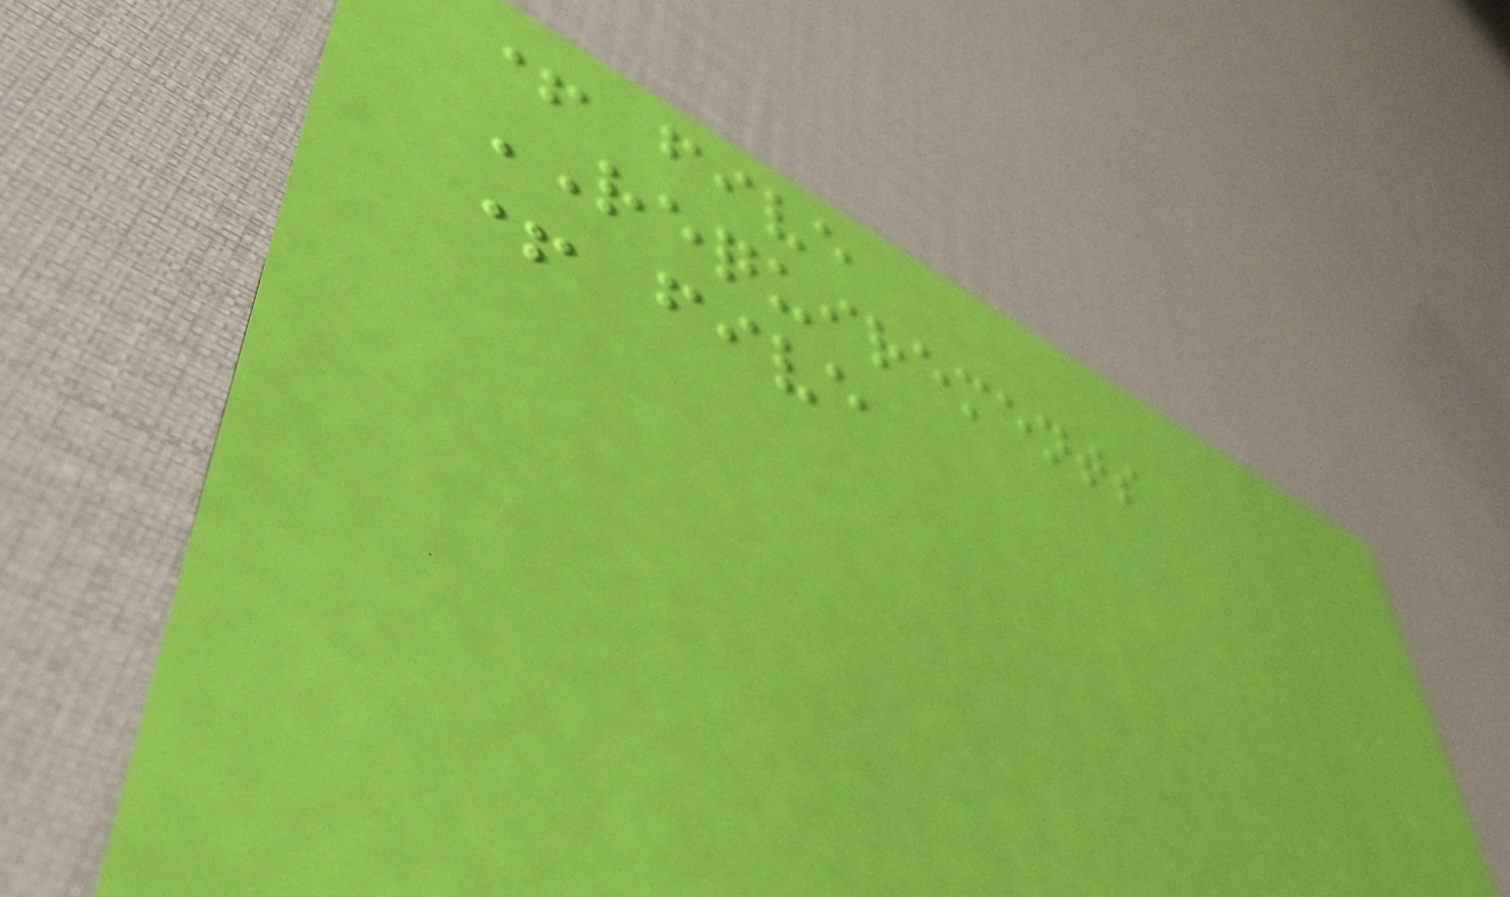+ five
REQUIREMENTS
+ five
